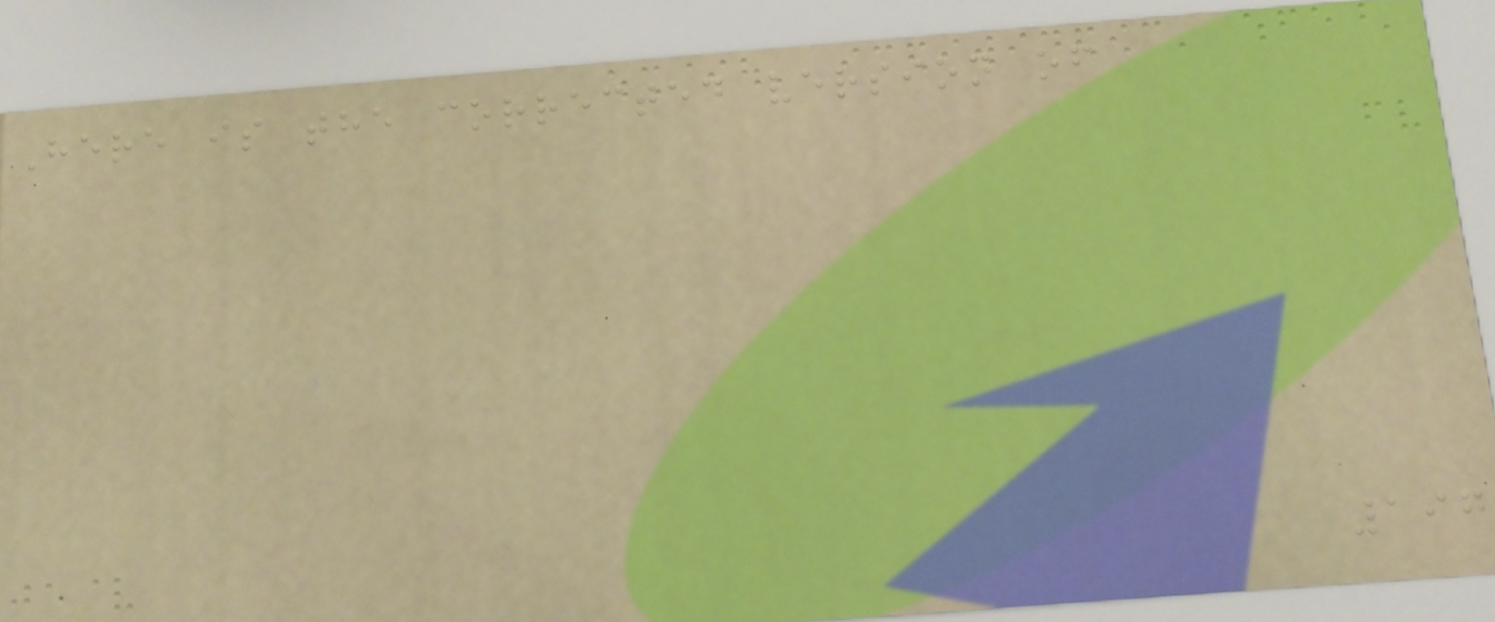Here is the corrected version of
197
